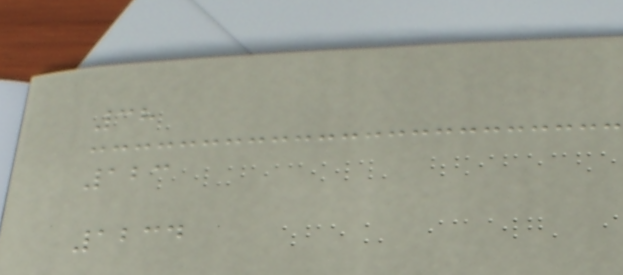38
123
1234
